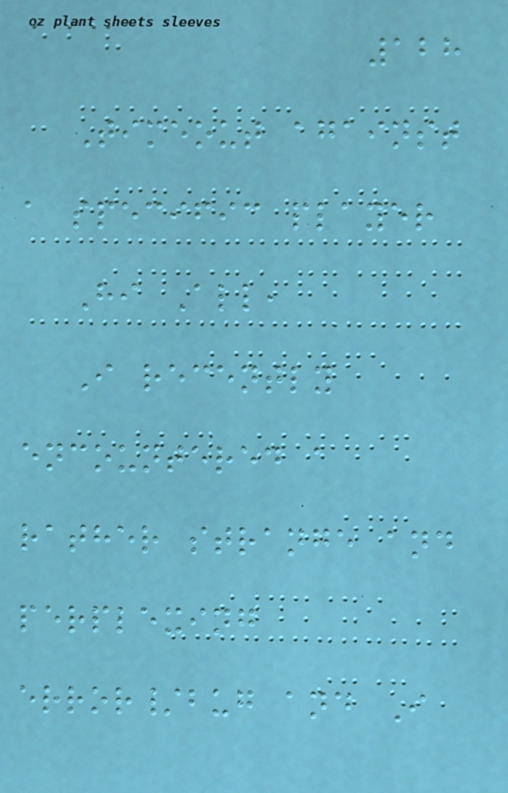128
Timeout against
a specific player
Hi All,
I recently
encountered a
rather strange and
perplexing
error/bug and I
